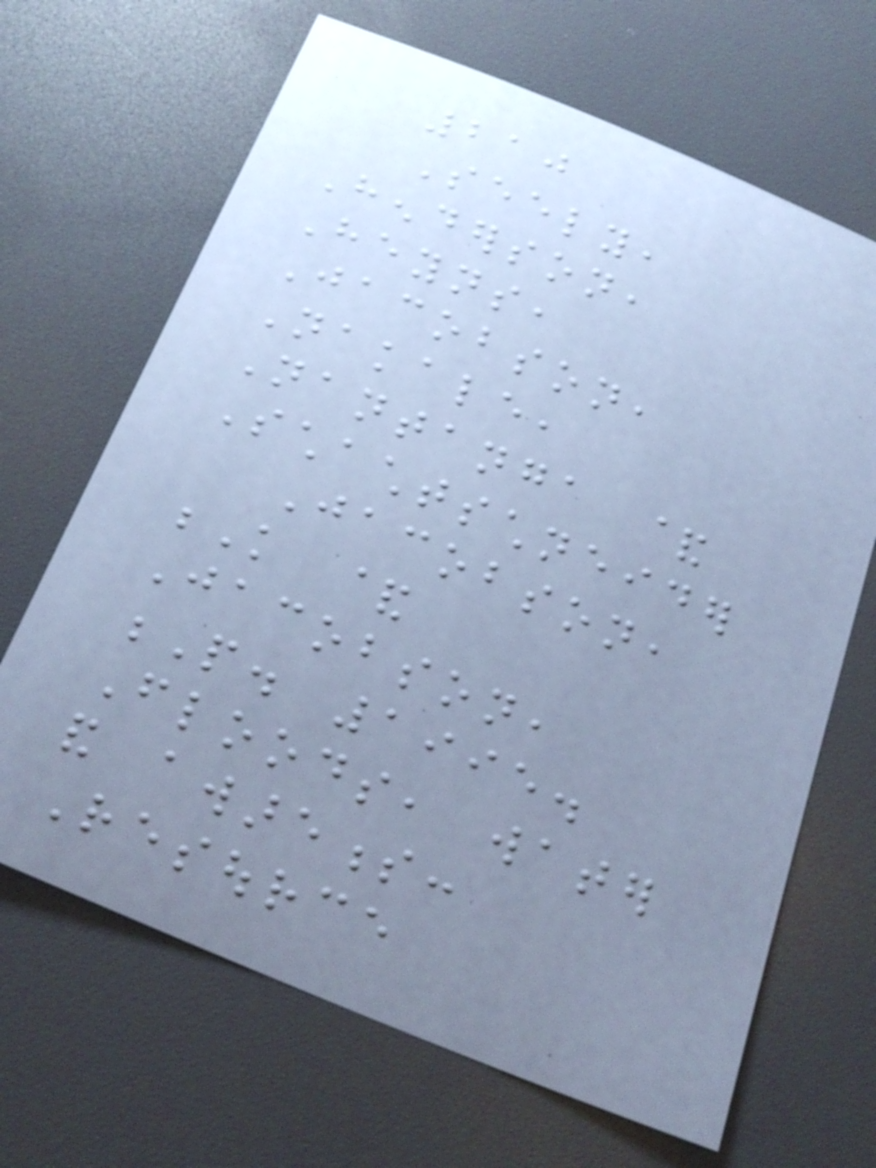210
Seely,
Henderson,
Heyns,
Jacobson,
Nakale,
Nantanga &
Schachtschneider
Jacobson,
K &
Jacobson,
P. 1995.
Floods, water
and awareness:
Resource
